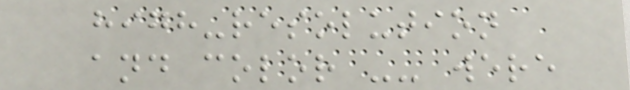high-resolution
and color -- were
